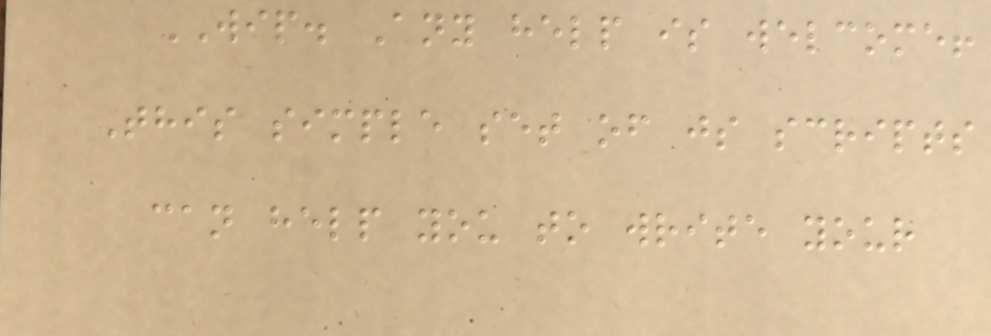WIP. Any help is welcome!
This simple set of js scripts
can help you to write your
